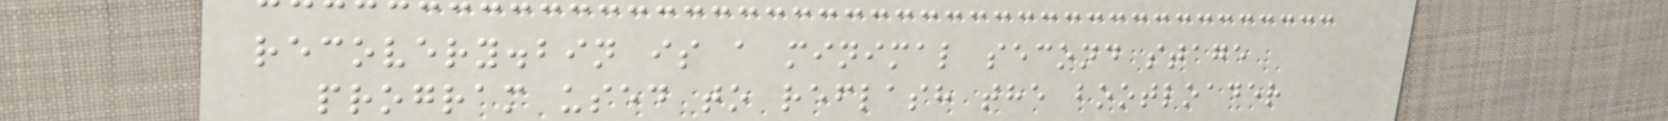recovery.bin is a minimal second stage
program used to reflash the bootloader
